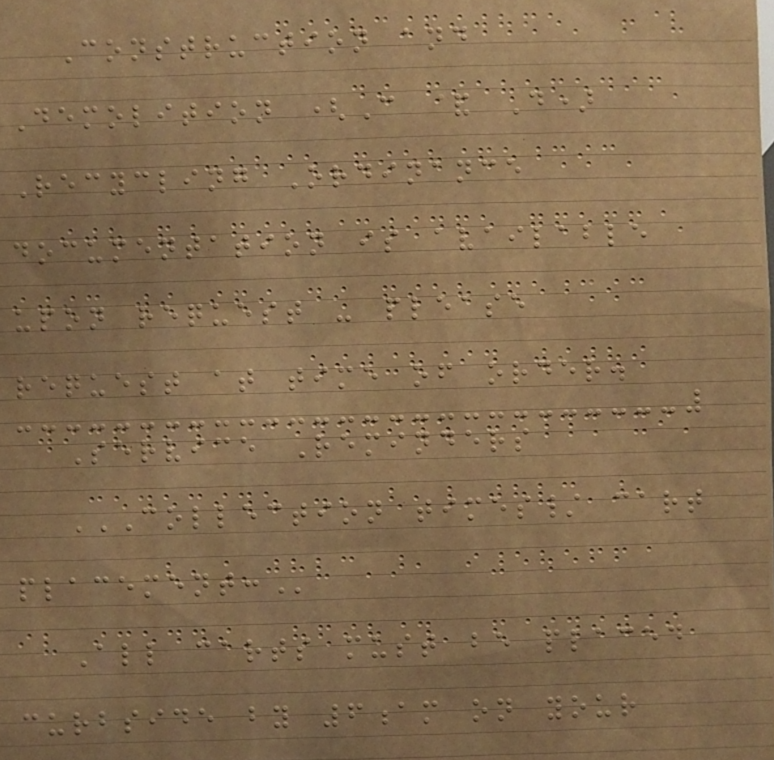Construction and
Demolition (C & D)
Recycling Ordinance
documentation is available
upon request - please
request at time of order.
Service Reminders
COLLECTION TIMES/ CART
PLACEMENT:
All carts must be placed
curbside by 6am on your
